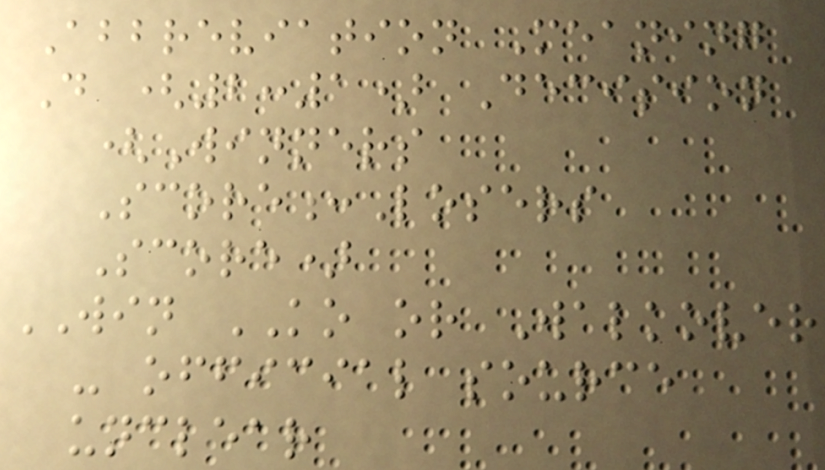Abbreviation Meaning
D (2:1) Decision
(Winners
Score:Losers
Score)
WIN KO or Walkover
- official source
unclear
